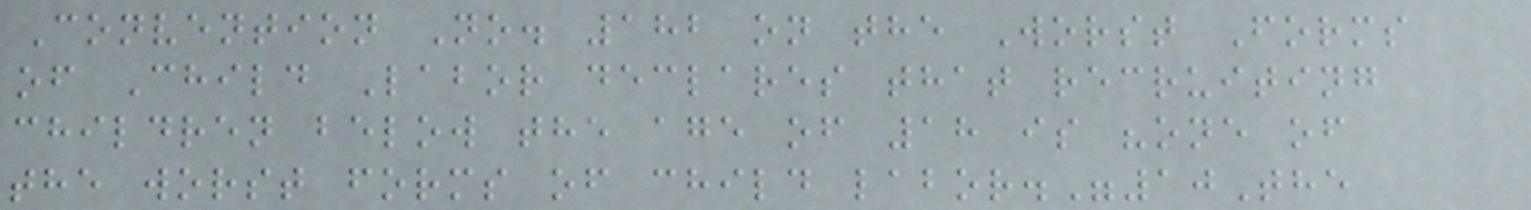Convention No. 182 on the Worst Forms
of Child Labor declares that recruiting
children below the age of 18 is "one of
the worst forms of child labor."10The
